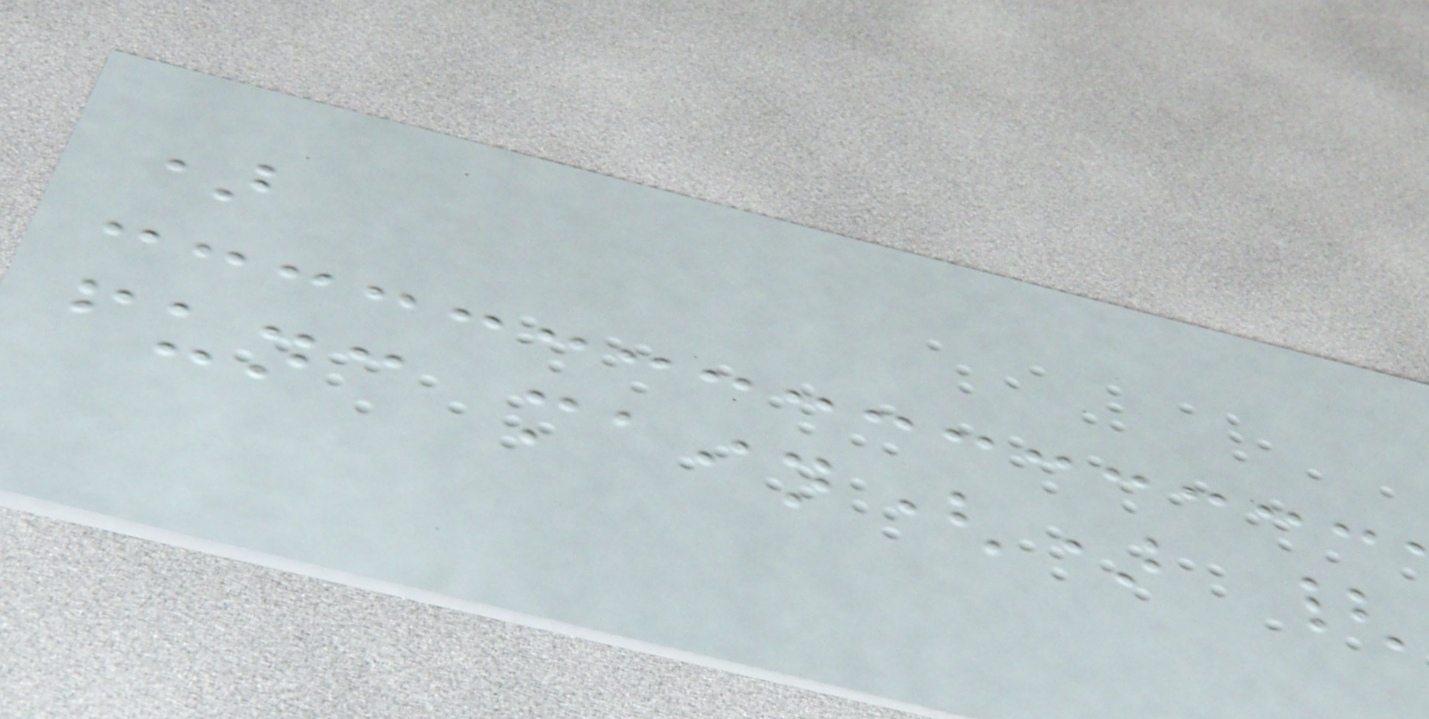)
func main() {
